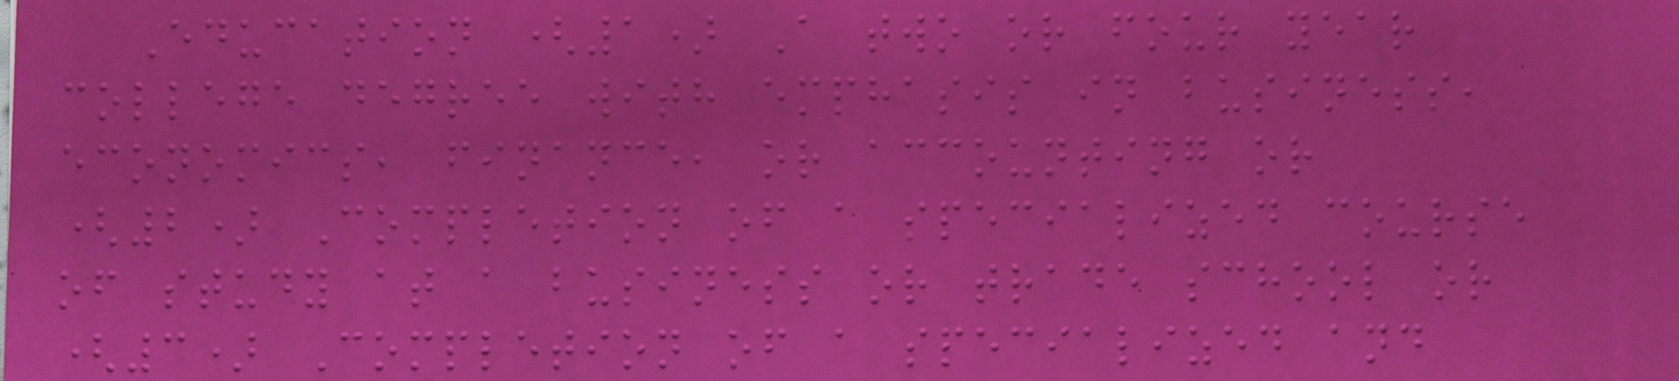Education (1) A two or four year
college degree with emphasis in business,
economics, finance, or accounting or
(2) Completion of a specialized course
of study at a business or trade school or
(3) Completion of a specialized and
